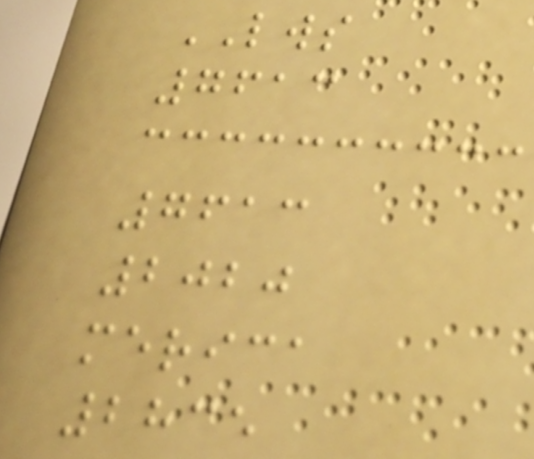LWS
7613
7613
2020
merica
2835
